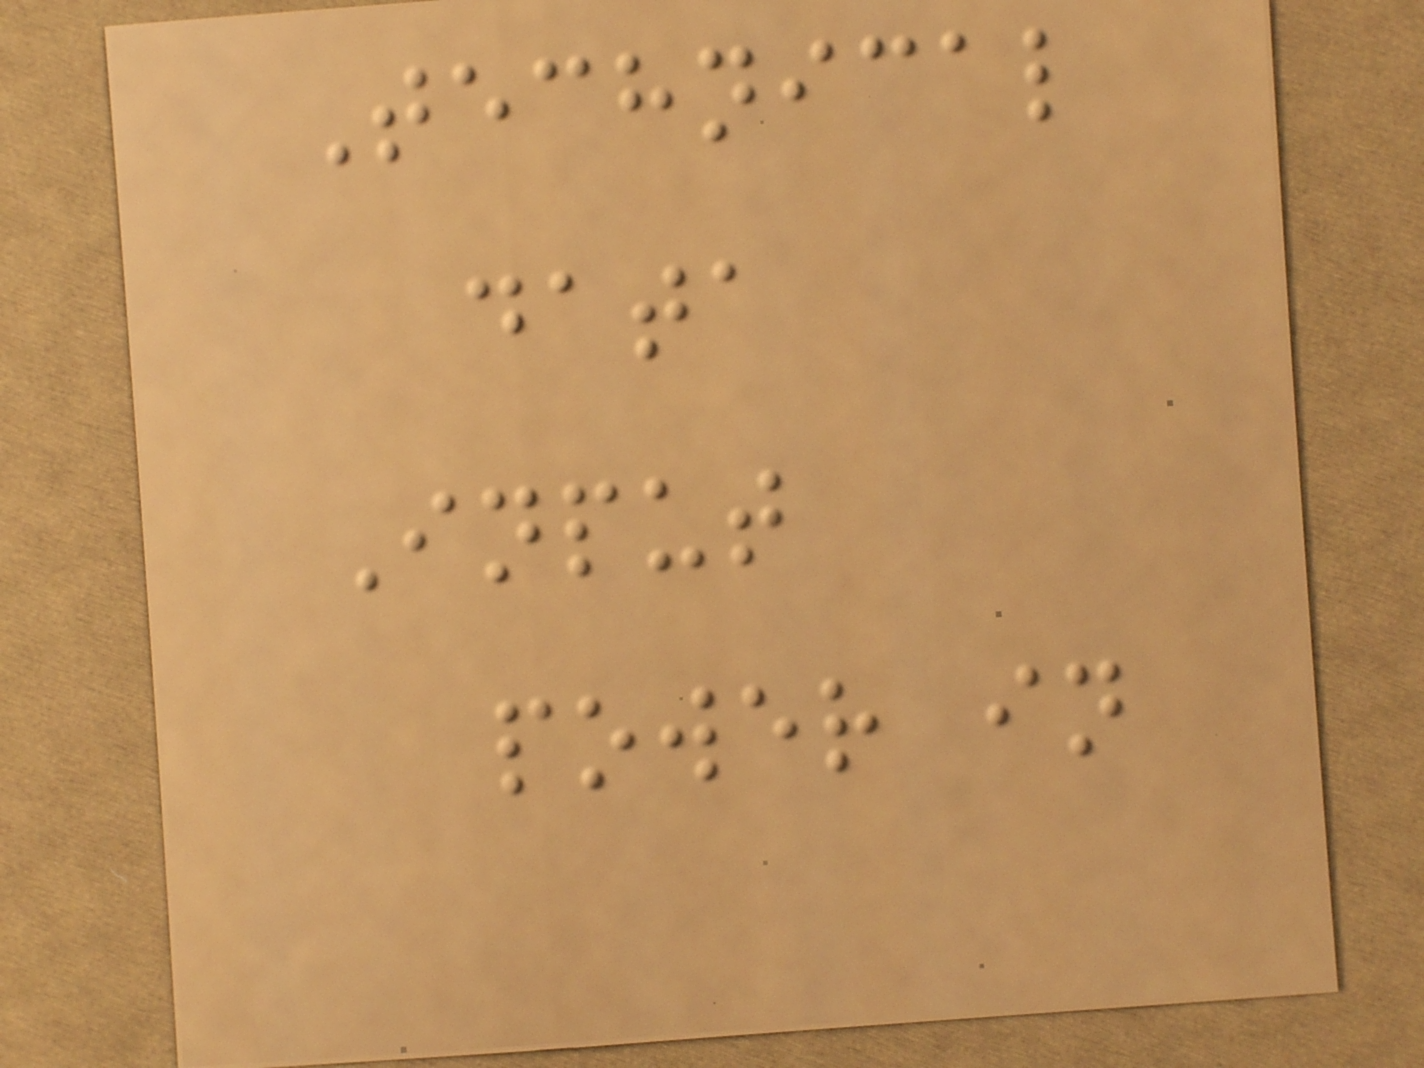Technical
data
Input
power in
